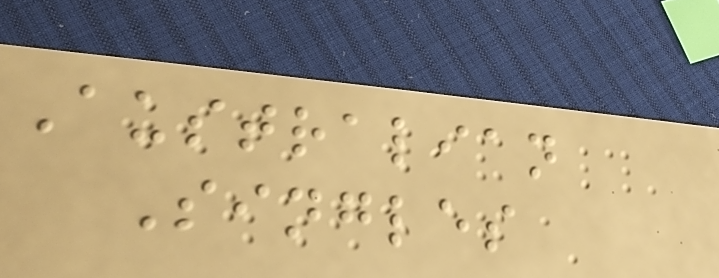Australian
Singles
